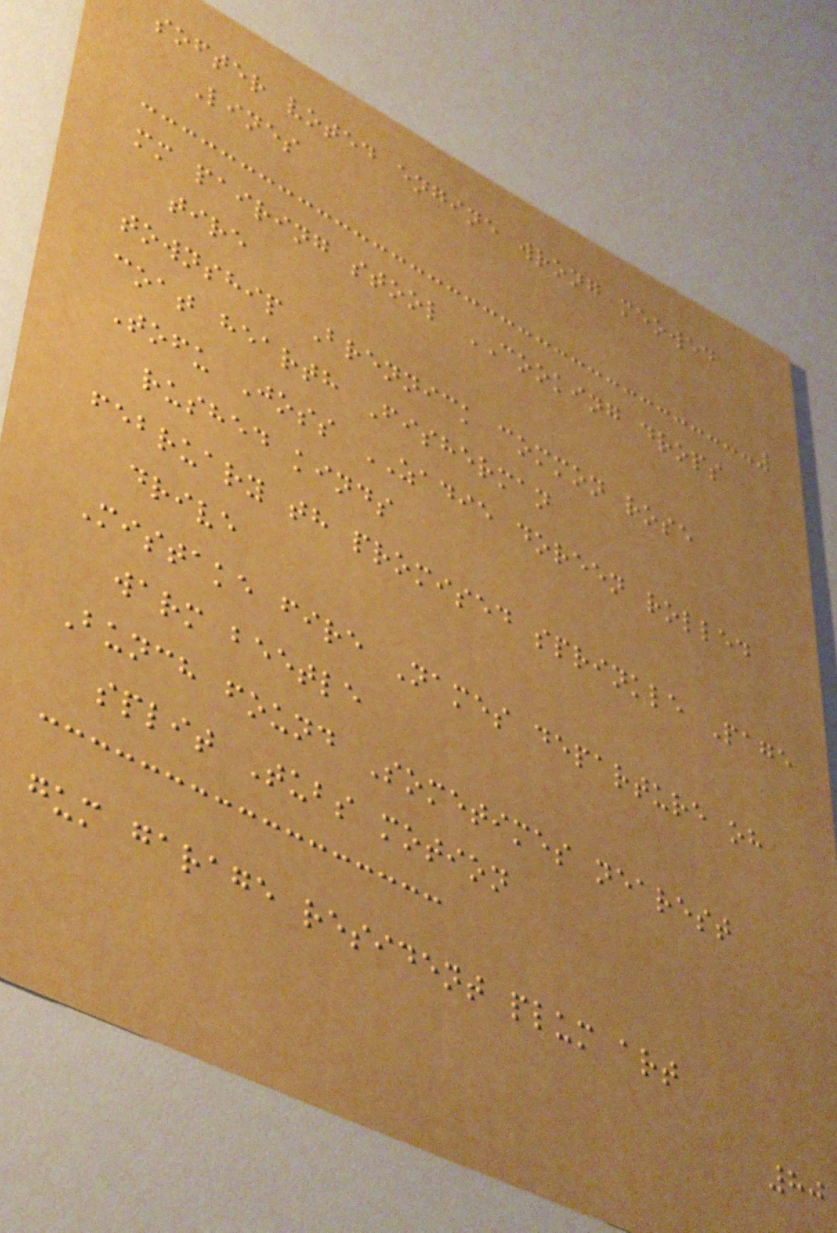softer voted engine wrong meowed
Lines
mm pairing stool COOKING drops
tire
township Brennick common rose
coat hearth Fisherman
Tofu Joss ZADIE doreen rolled
rushed kinds
february th promised sprinkle Page
drive
Mistake fire Names departure oh
warm beetle
Bunch found Sometimes nearest
split Tubs motion
gum garage resident plum art
80
